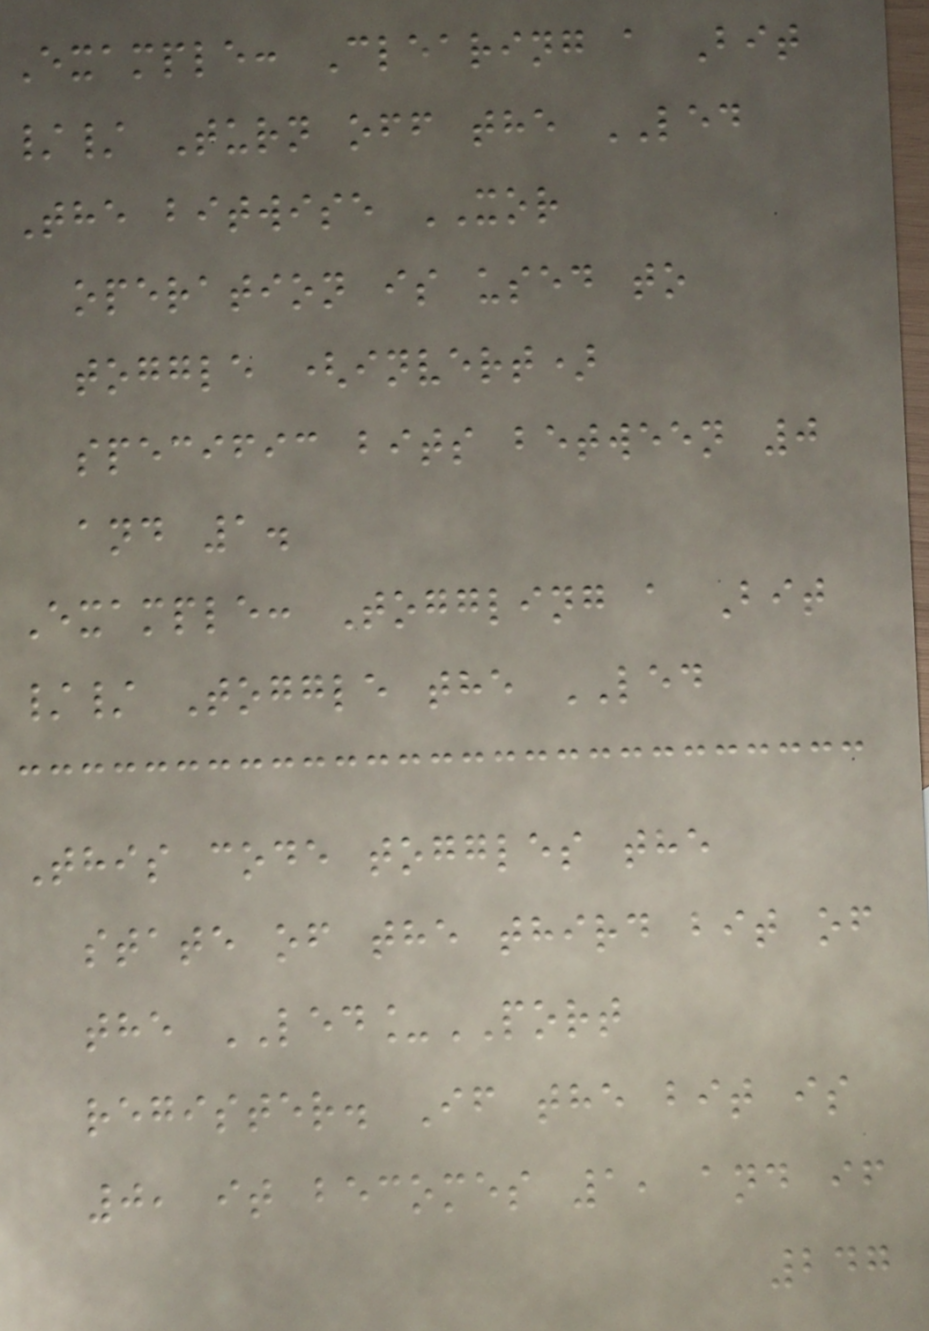Example: Clearing a Bit
// Turn off the LED
The bitwise XOR
operation is used to
toggle (invert)
specific bits between 0
and 1.
Example: Toggling a Bit
// Toggle the LED
This code toggles the
state of the third bit of
the LED_PORT
register. If the bit is
0, it becomes 1, and if
247
